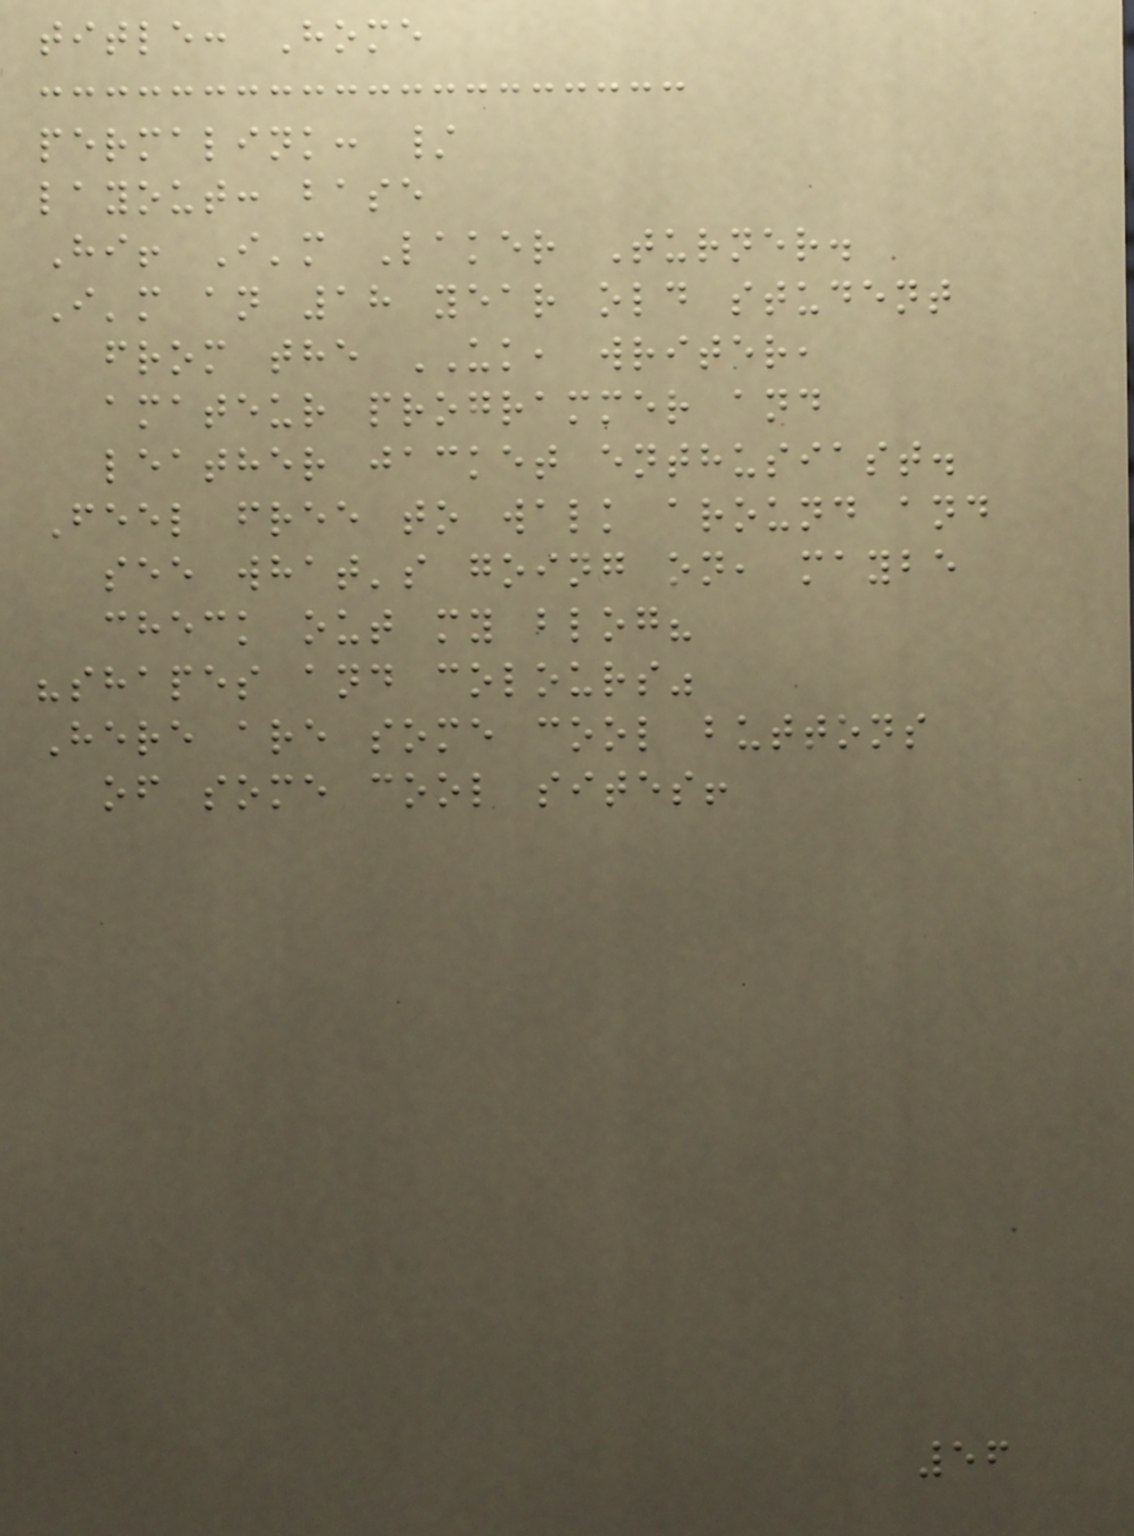title: Home
permalink: /
layout: base
Hi! I'm Laker Turner.
I'm an 18 year old student
from the UK, writer,
amateur programmer and
leather jacket enthusiast.
Feel free to walk around and
see what's going on, maybe
check out my blog?
"shapes and colours"
Here are some cool buttons
of some cool sites!
56
